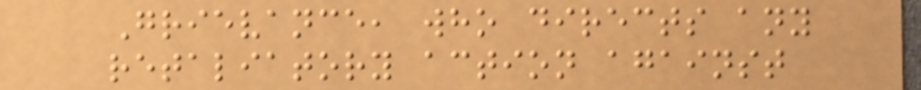Grievance, who directs any
retaliatory action against
